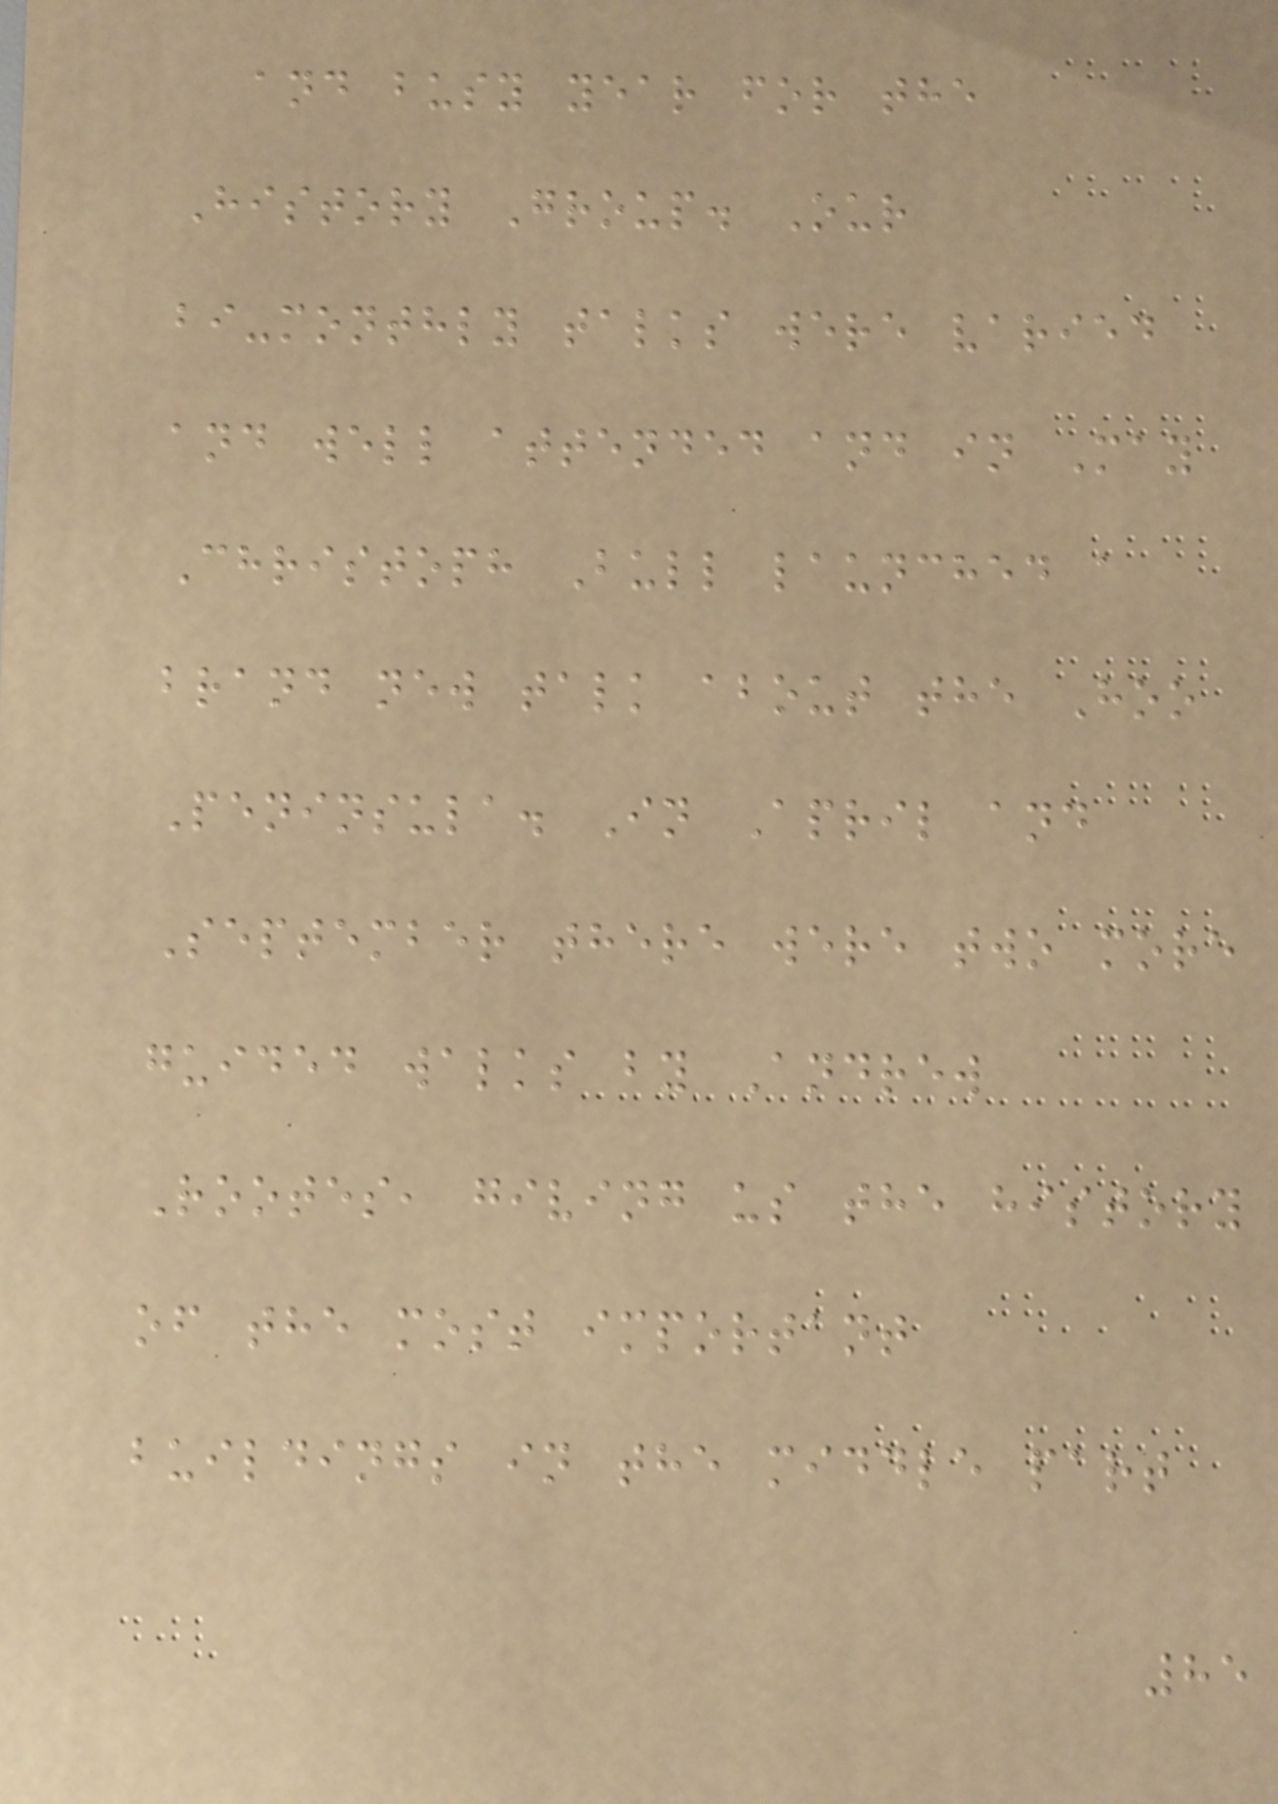and busy year for the
History Group. Our
bi-monthly talks were varied
and well attended and in May
Christoph Bull launched a
brand new talk about the Hoo
Peninsula. In April and
September there were two more
guided walks by Andrew
Rootes, giving us the history
of the most important
buildings in the middle part
85
